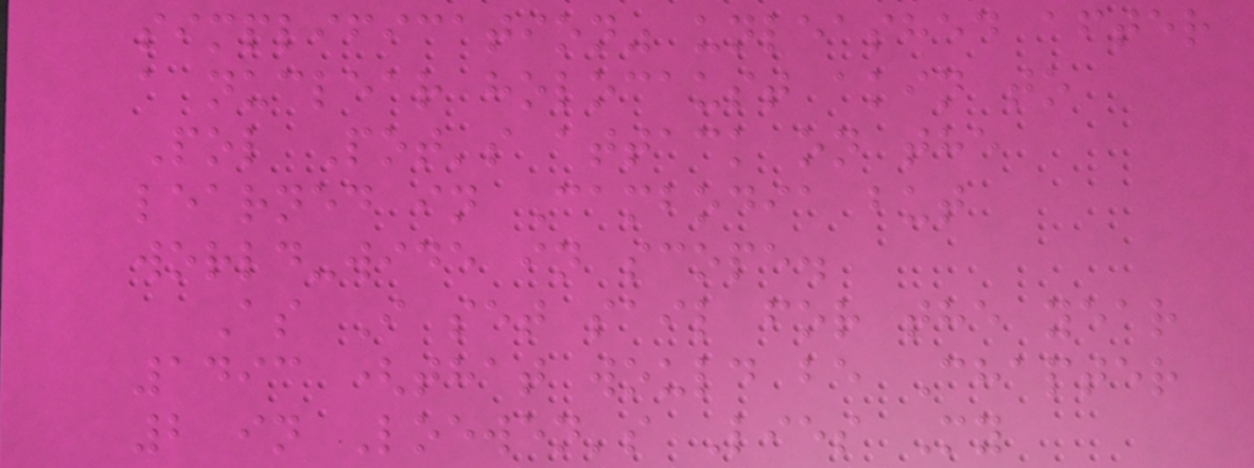simplification" unleashed after
a nuclear holocaust akin to
Pol Pot's attack on the
learned in Cambodia but
world-wide in scope.
As I set sail for the year
1493 (that would be Chapter
2 in Loewen's Lies My
